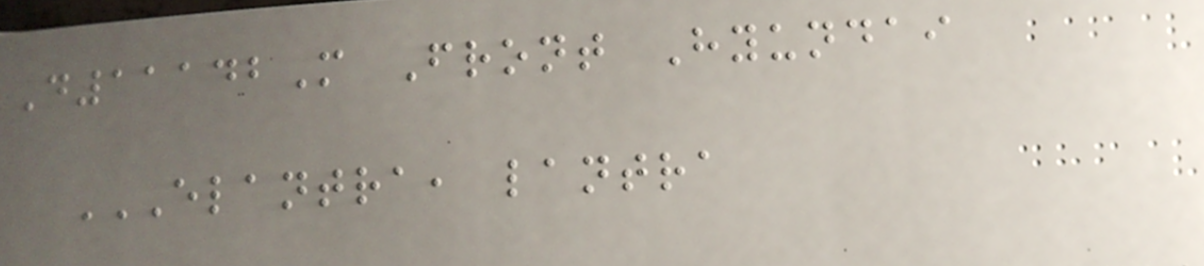D11142M Front Hyundai
ELANTRA, LANTRA
